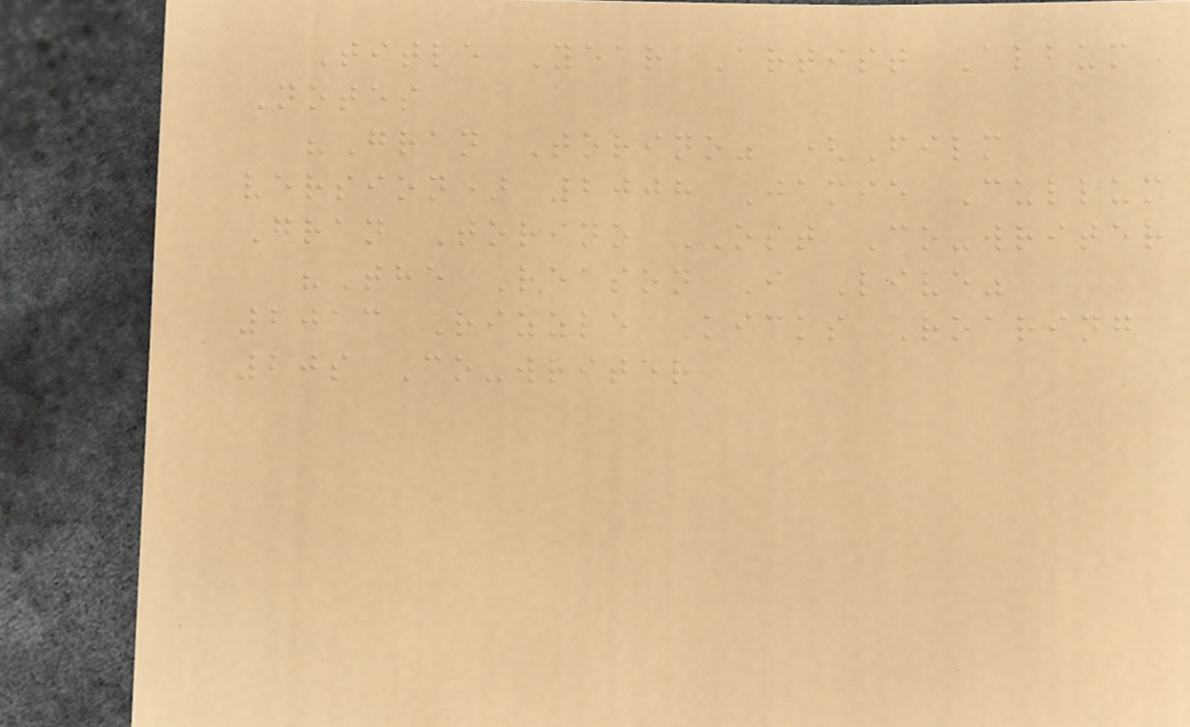Title Year Artist Album
Notes
"Gran Torino" (Film
version) 2008 Jamie Cullum
Gran Torino OST Co-writer
"The Reason I Live"
2013 Rizzle Kicks Roaring
20s Co-writer
